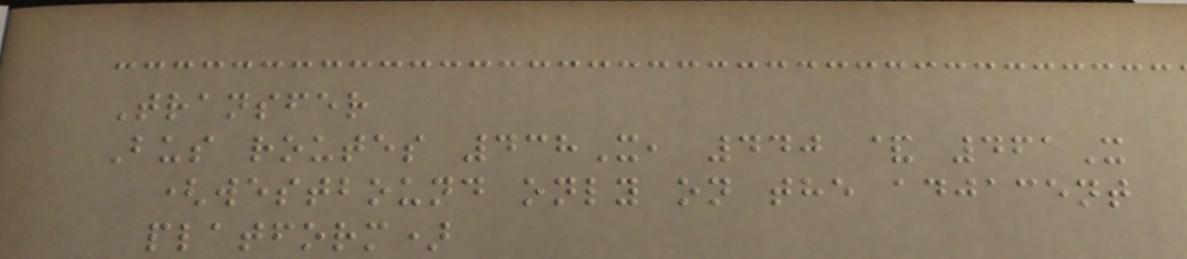Transfer
Bus routes 438X, 440 & 461X
(westbound only on the adjacent
platform)
